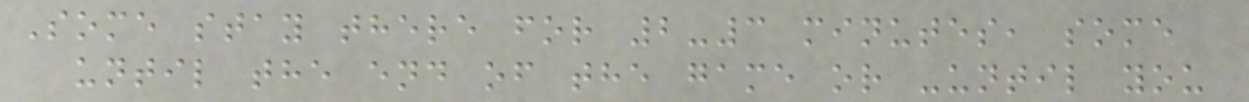Some stay there for 2-3 minutes, some
until the end of the game or -until you
